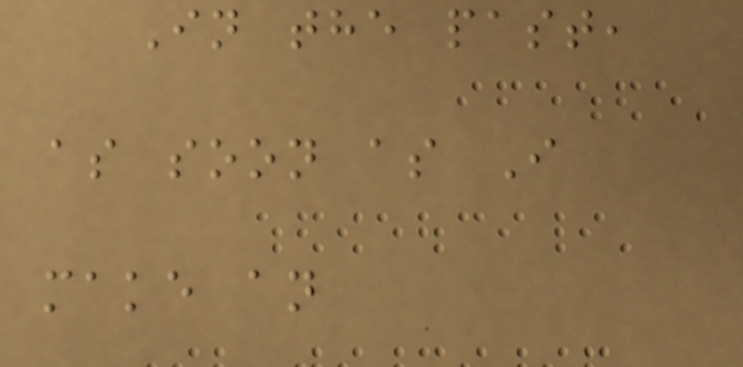In the past,
as soon as I
make an
